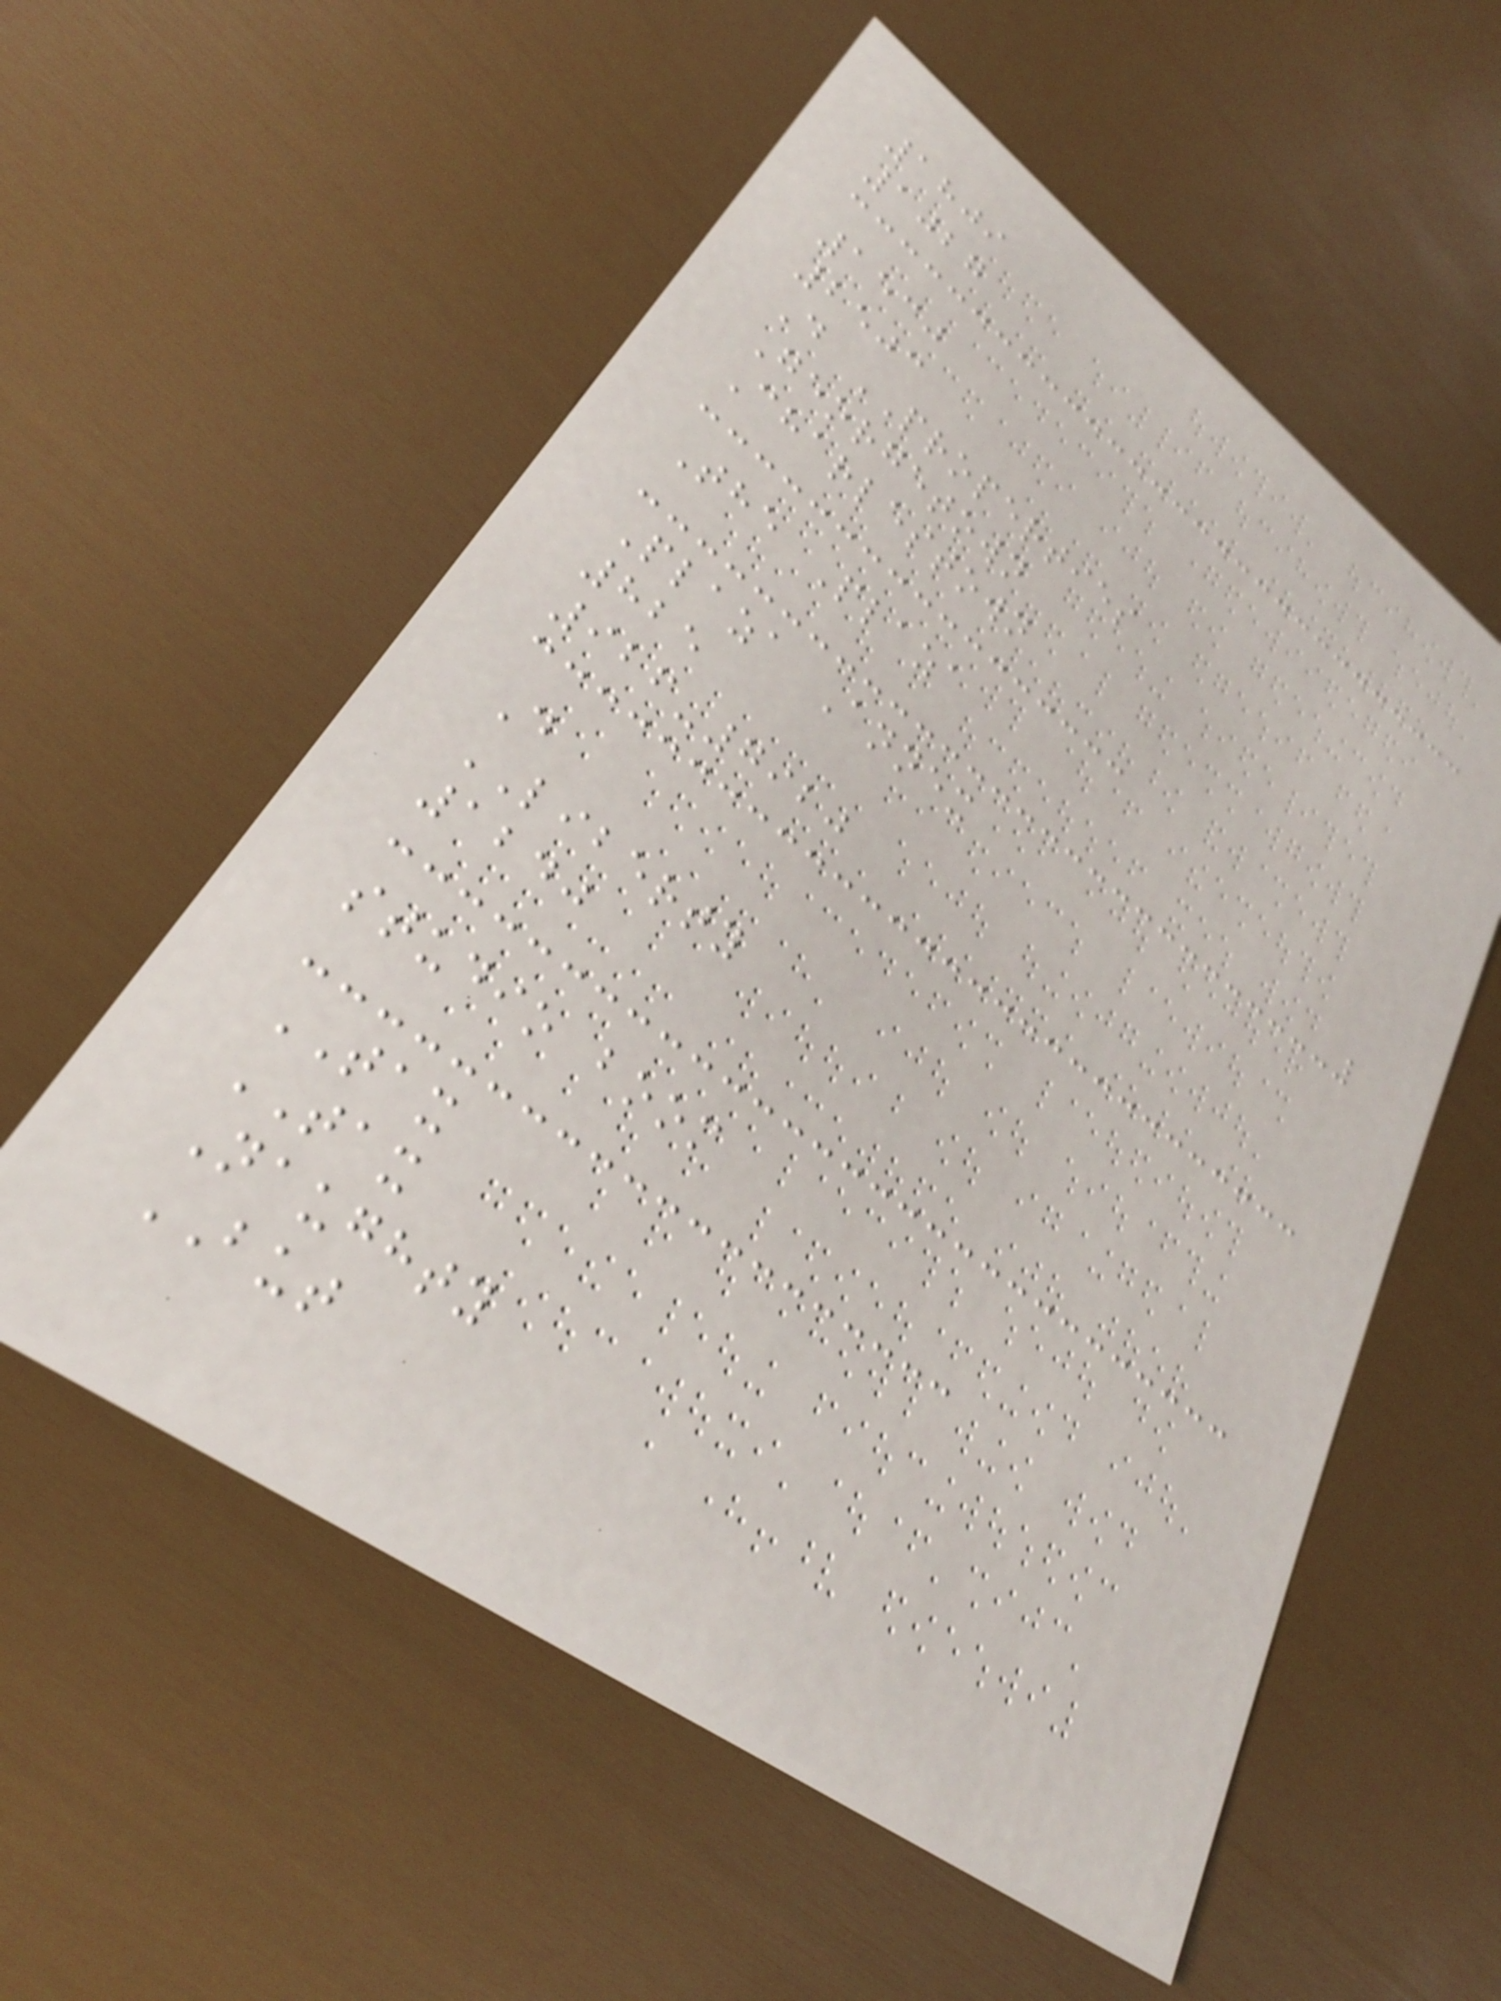1809
1027
1530
2503
D PROPERTIES
Georgetown
Charlestown
The Plaza
Plaza Annex
825
926-7920
D
LIBERTY
1240
studio boom
TAX
TAX
Naughty
BUT
